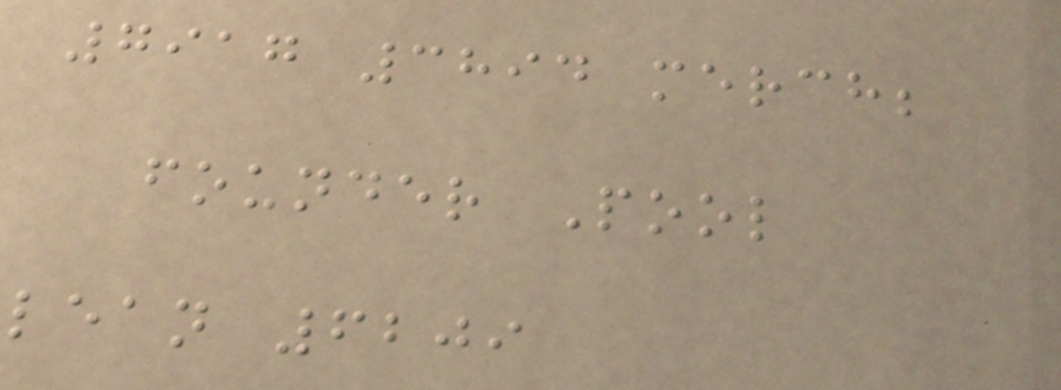7917 3894 merch;
founder Pool
lean 6209
